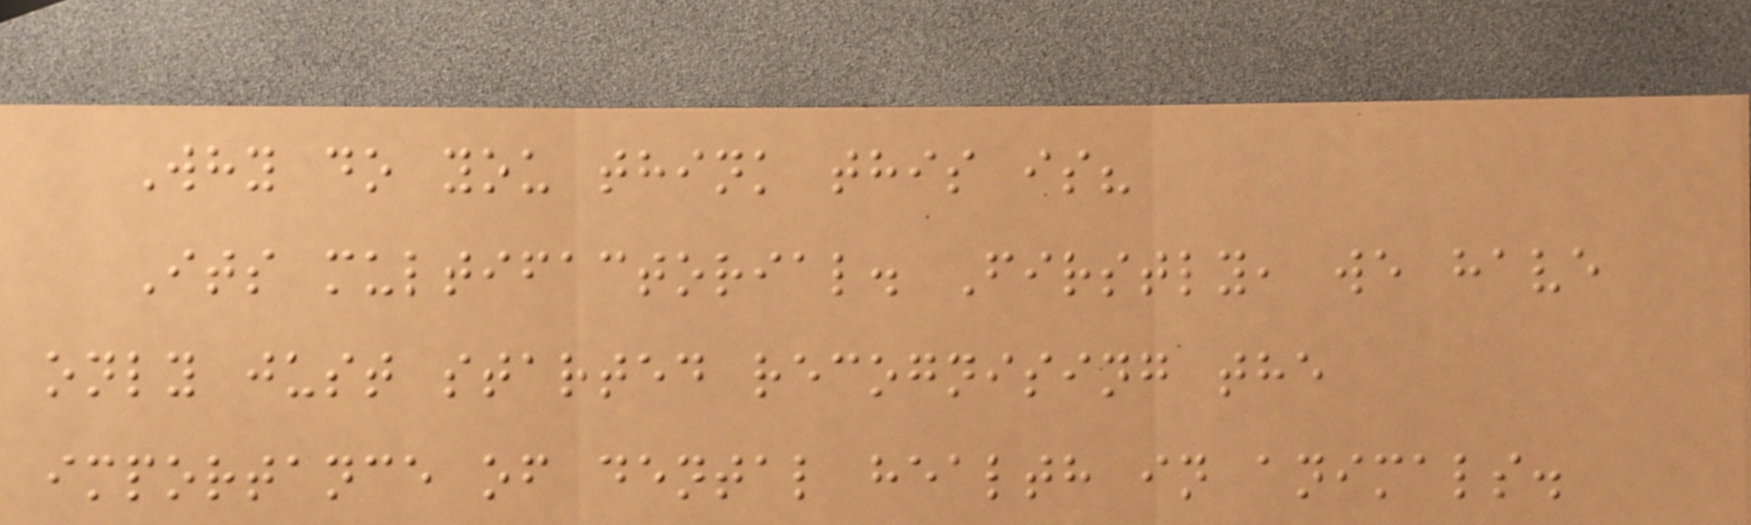Why do you think this is?
Its multifactorial. Firstly, we have
only just started recognising the
importance of dental health in animals.
